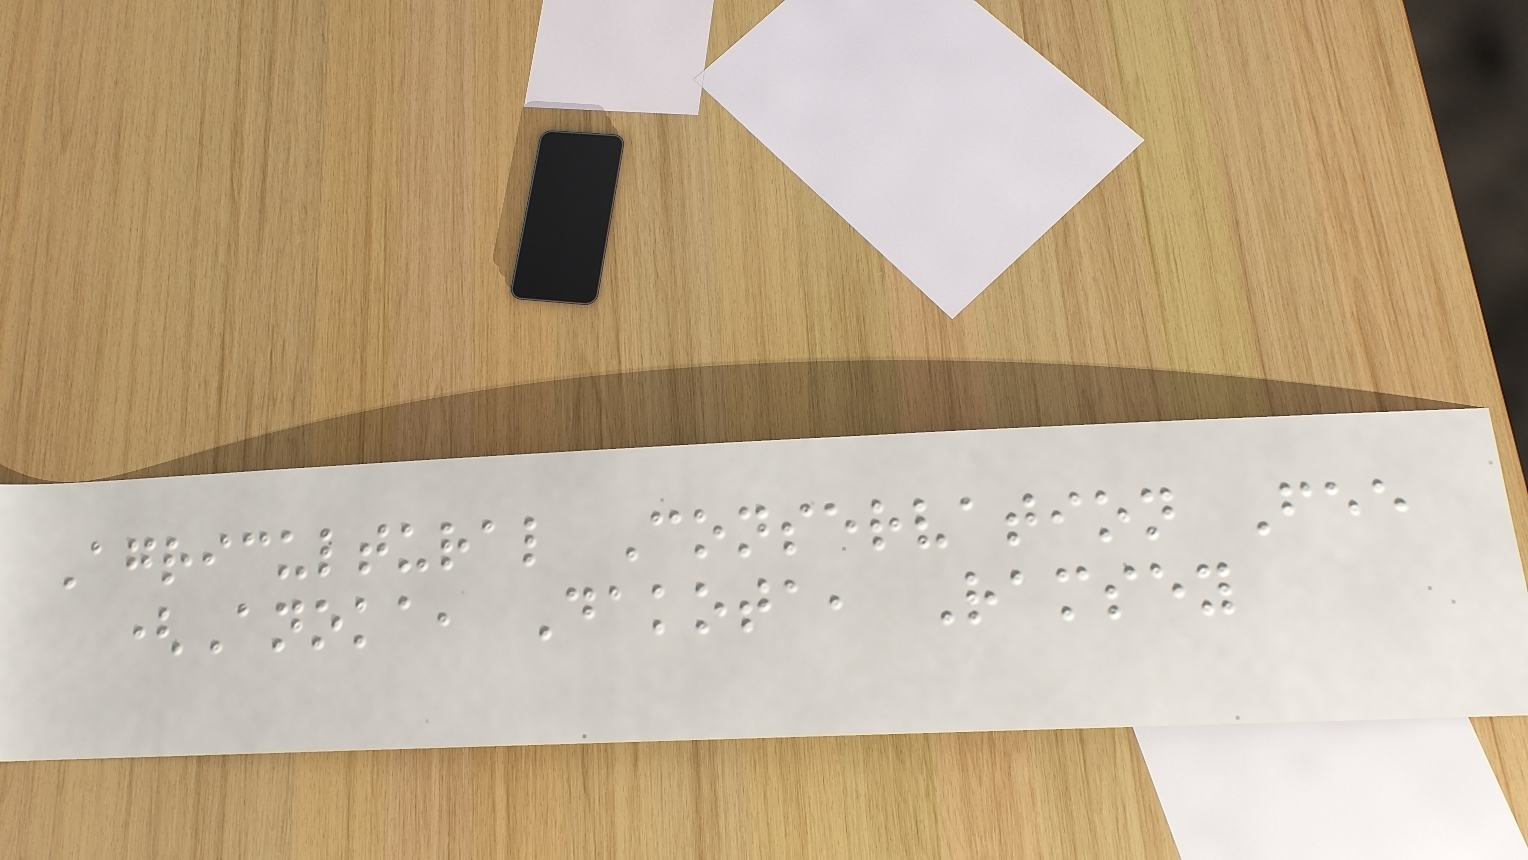Agricultural Conservation Fee
(Anoka, Dakota, Ramsey
